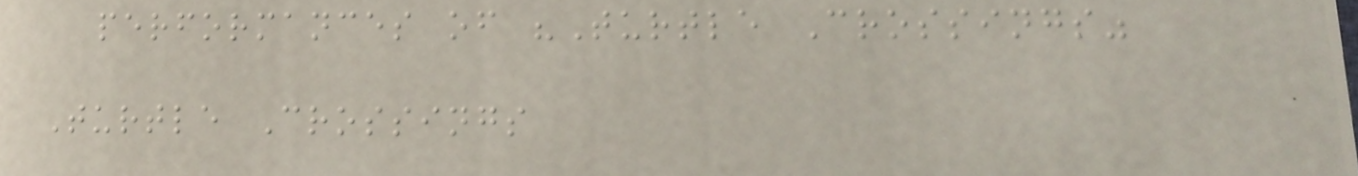performances of "Turtle Crossings"
Turtle Crossings
